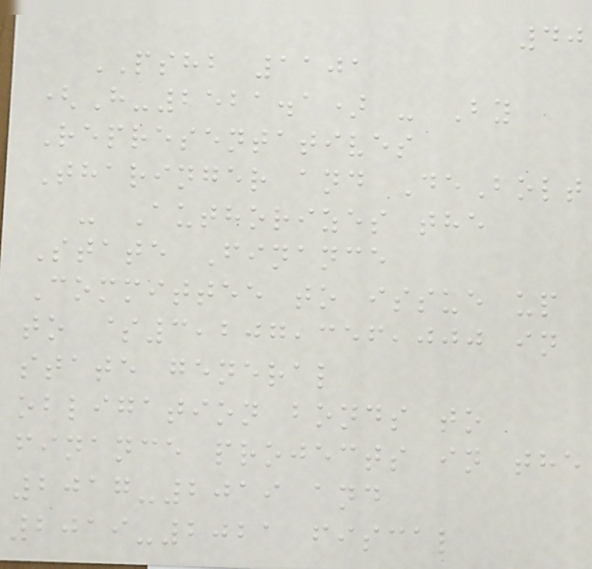40
PSHB 1101
(H-2521.1) - By
Representatives
Tharinger and DeBolt
- Authorizes the
State Finance
Committee to issue up
to $3,207,356,000 in
state general
obligation bonds to
finance projects in the
2017-2019 and
2019-2021 fiscal
